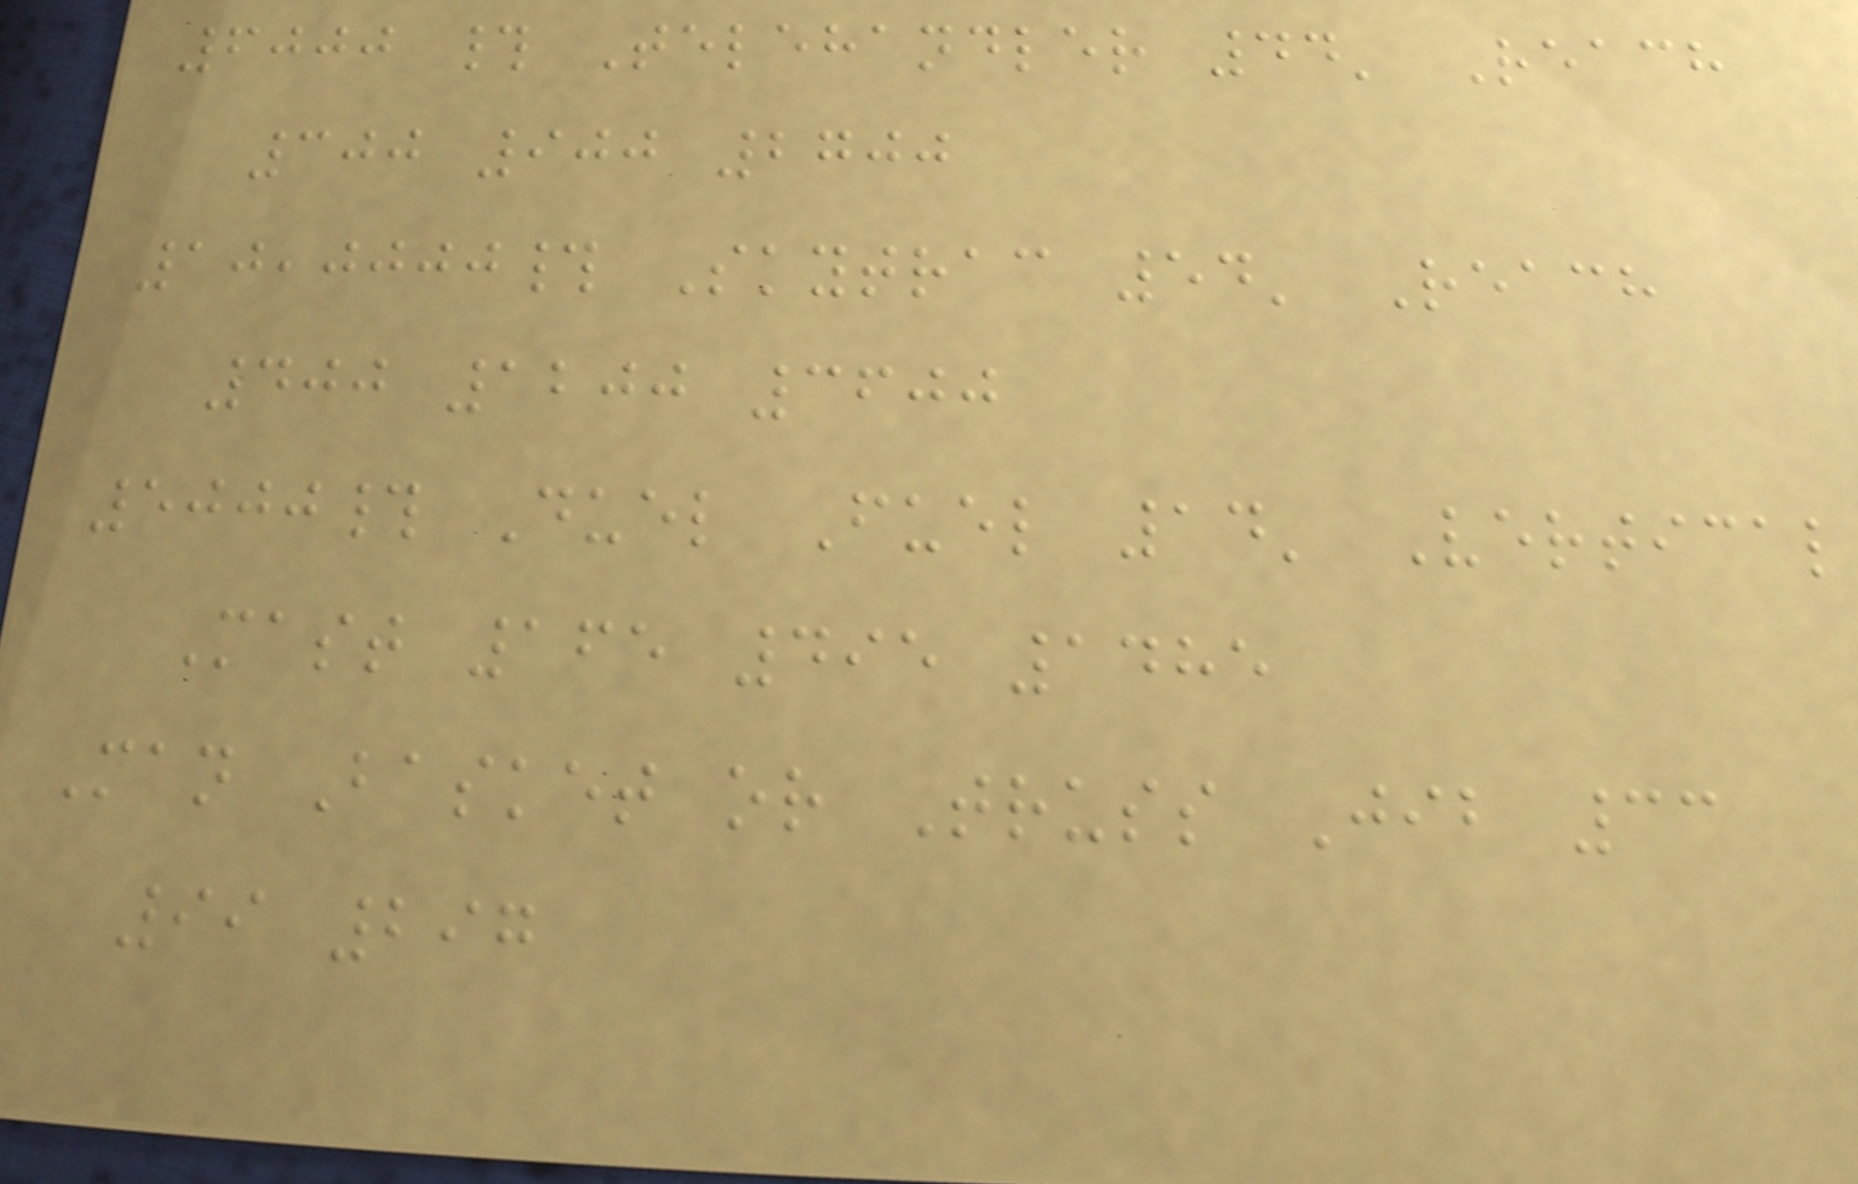6000 # Telehandler 44' Reach
300 900 2700
10,0000# Skytrac 54' Reach
400 1200 3600
5000# Duel Fuel 14' Vertical
Mast 165 495 1485
Man Basket or Truss Jib 33
99 297
